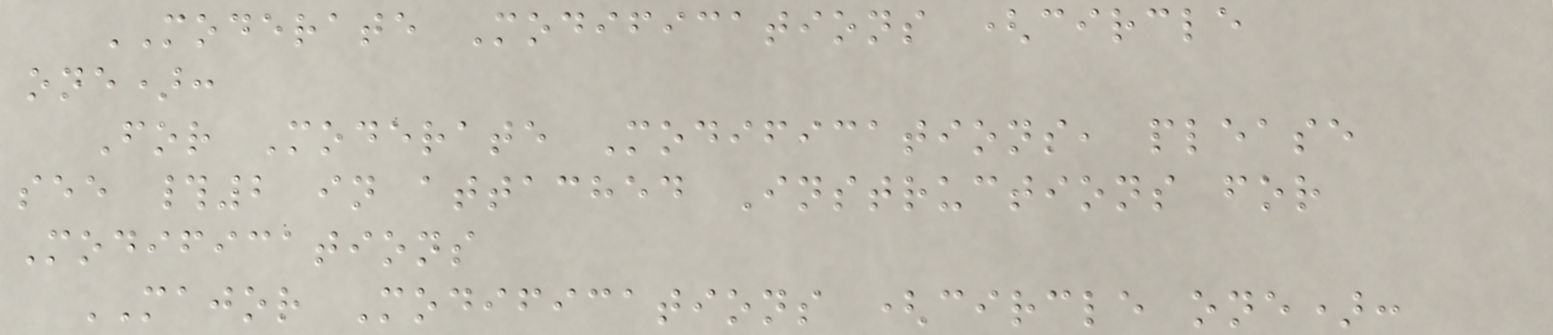MODERATE Modifications (circle
one):
For Moderate Modifications, please
see #2 in attached Instructions for
Modifications
MAJOR Modifications (circle one):
